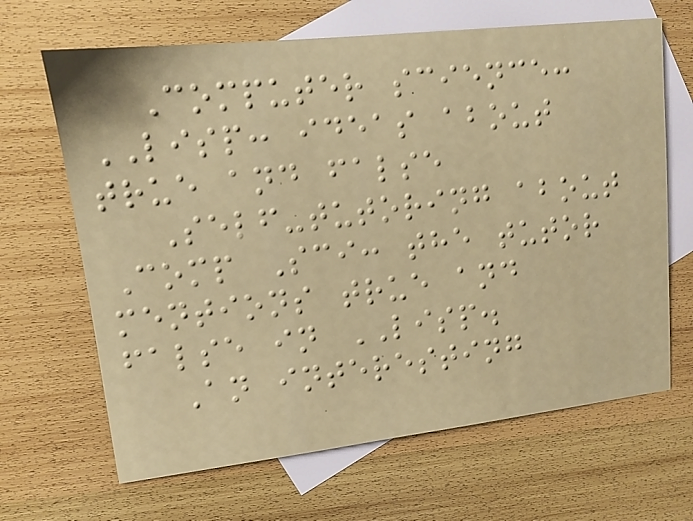Computer science:
LISP: ideas about
true and false
Self-tutoring about
Comp Sci: the tutor
mentions true and
false in LISP.
An interesting
